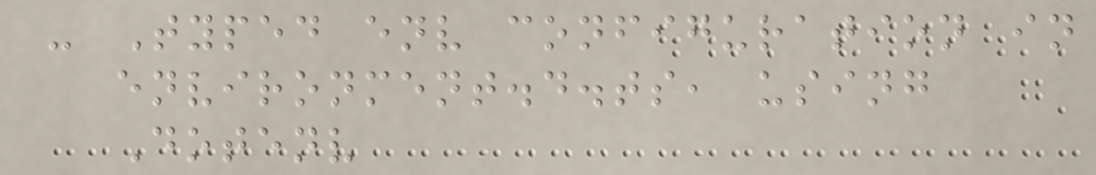- Typed env configuration in
environment.d.ts, using
Dotenv
